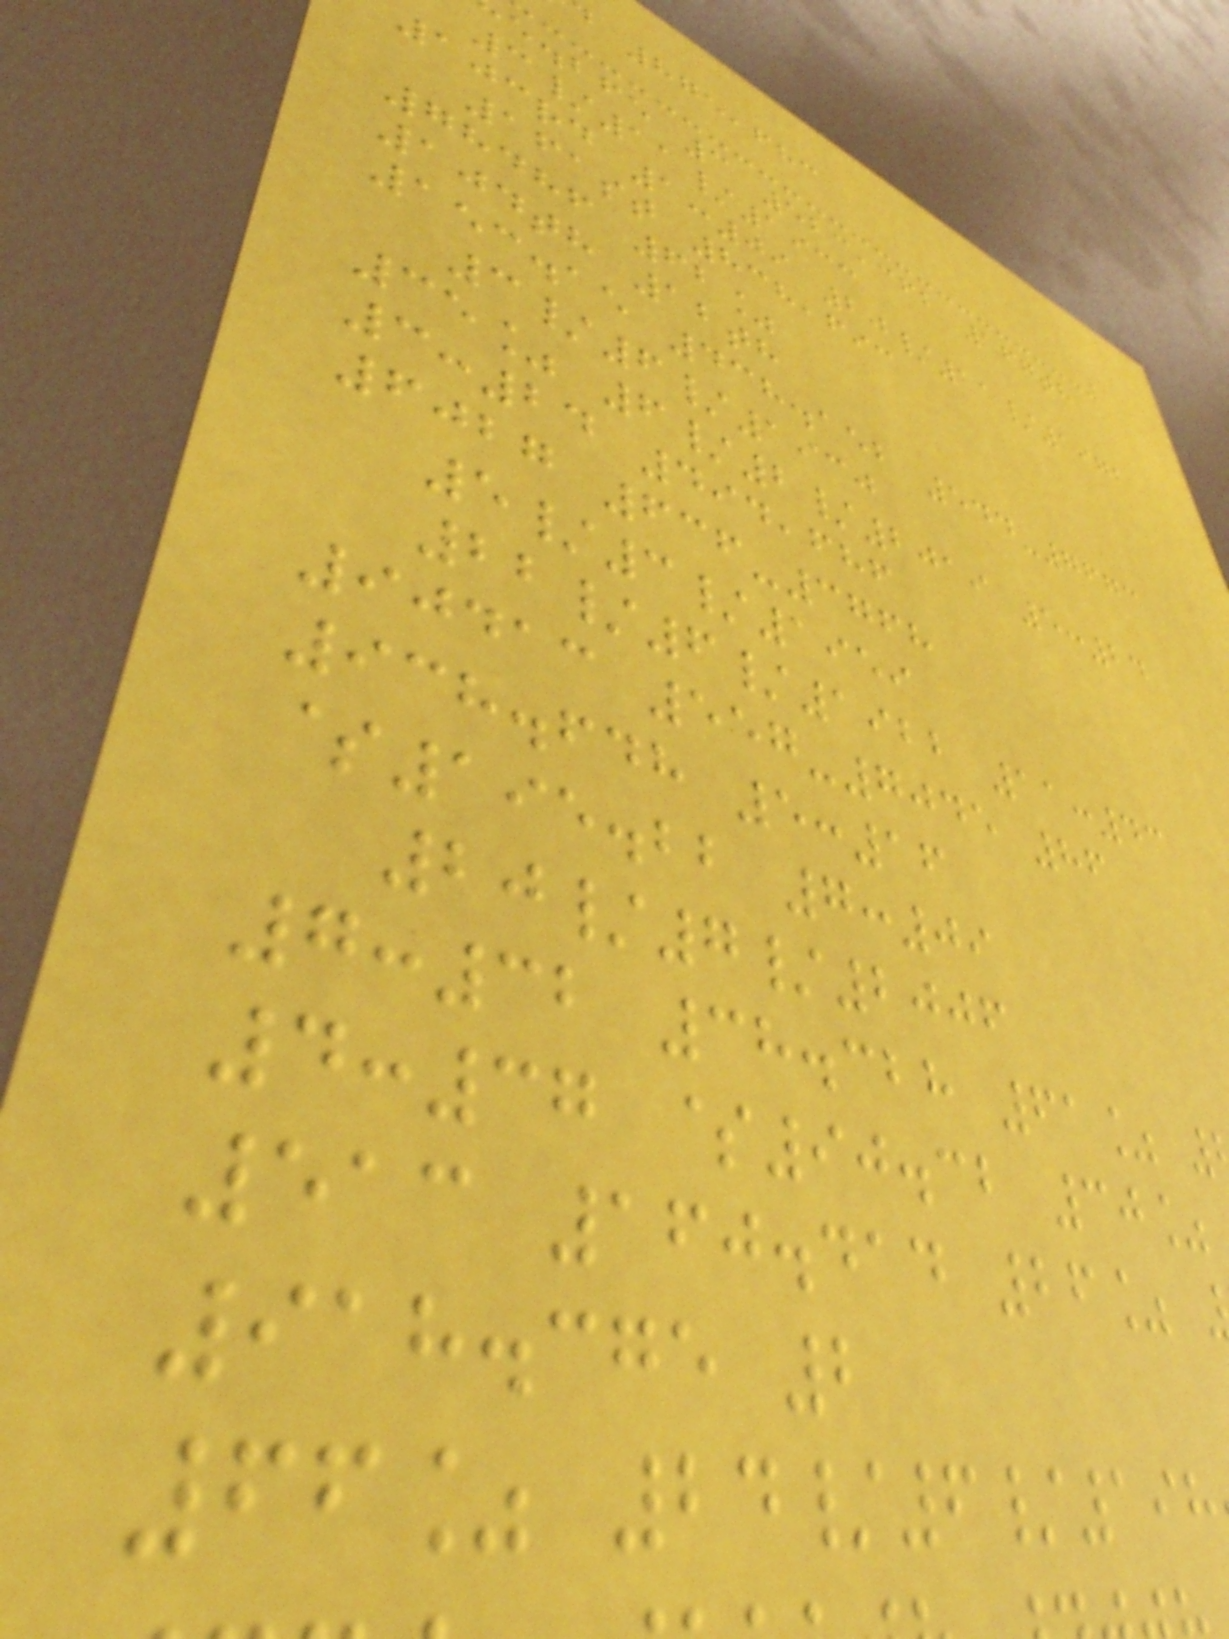875,683
e.bfe 3 523,362 167th
3/11/1933
103rd 1:09 20/11/1972
161st 838,693
78486 62%
104th 12th
153.15 438.152 544-7673
3/6/1930
35% 6/2/2019 5:24
3:24 494,686
6027 636-3768
5/3/1959
22/6/1922 11:43
90413 557-7045 86
938.648 5:16
$195.22 7:09
20/7/2006
7:32 38.328 61%
4:37 $90.32 30%
513 160.414 26%
918.375 2
66% 24/6/198
